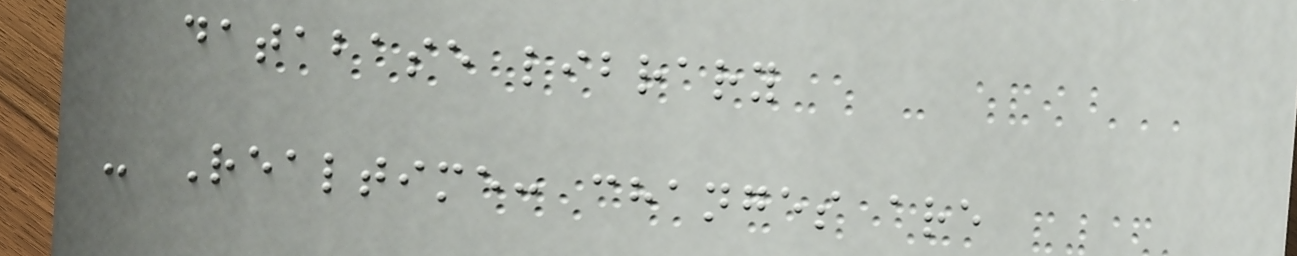database library
- Realtime: changes are
